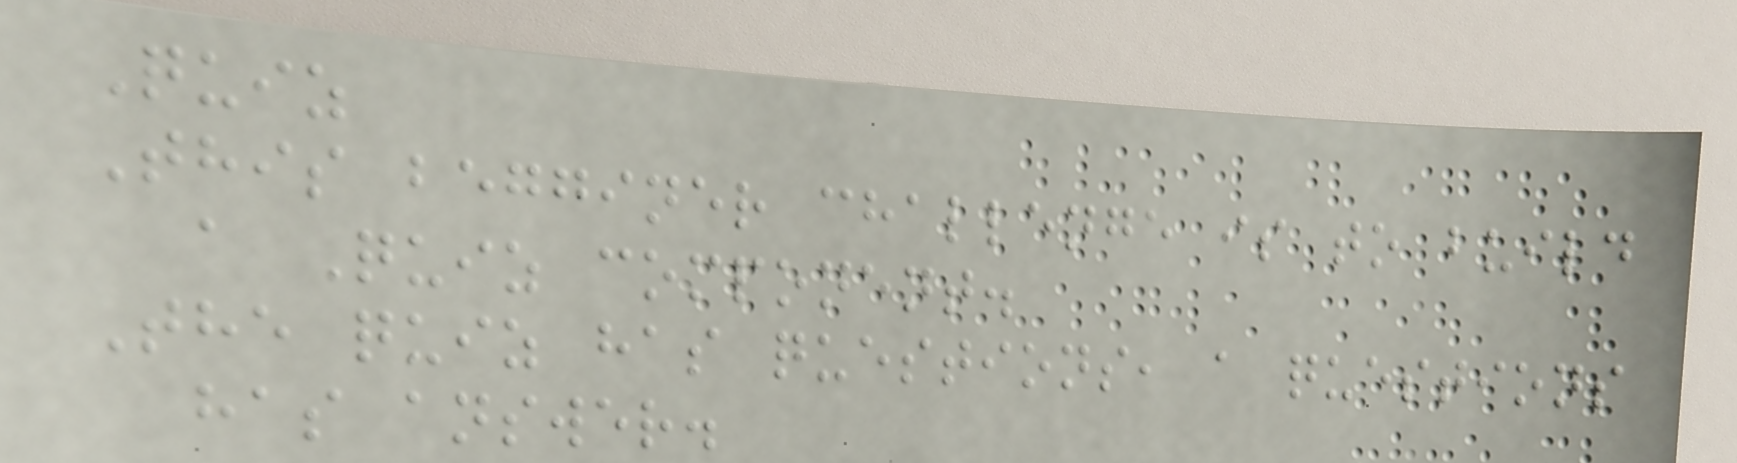Quiz
This begginer challenge is to build
a Quiz component.
The quiz has questions, a questions
has answer.
